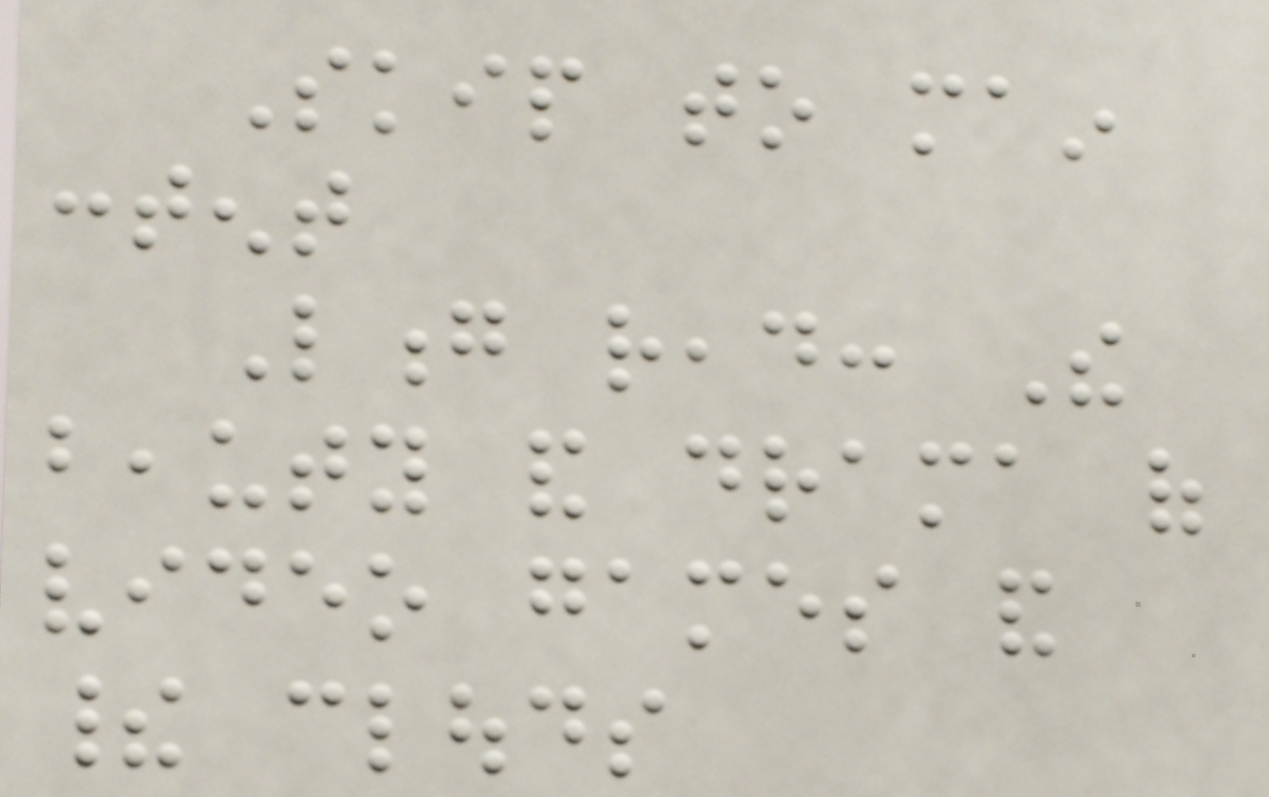Skip to main
content
Long read: The
beauty and drama of
video games and
their clouds
